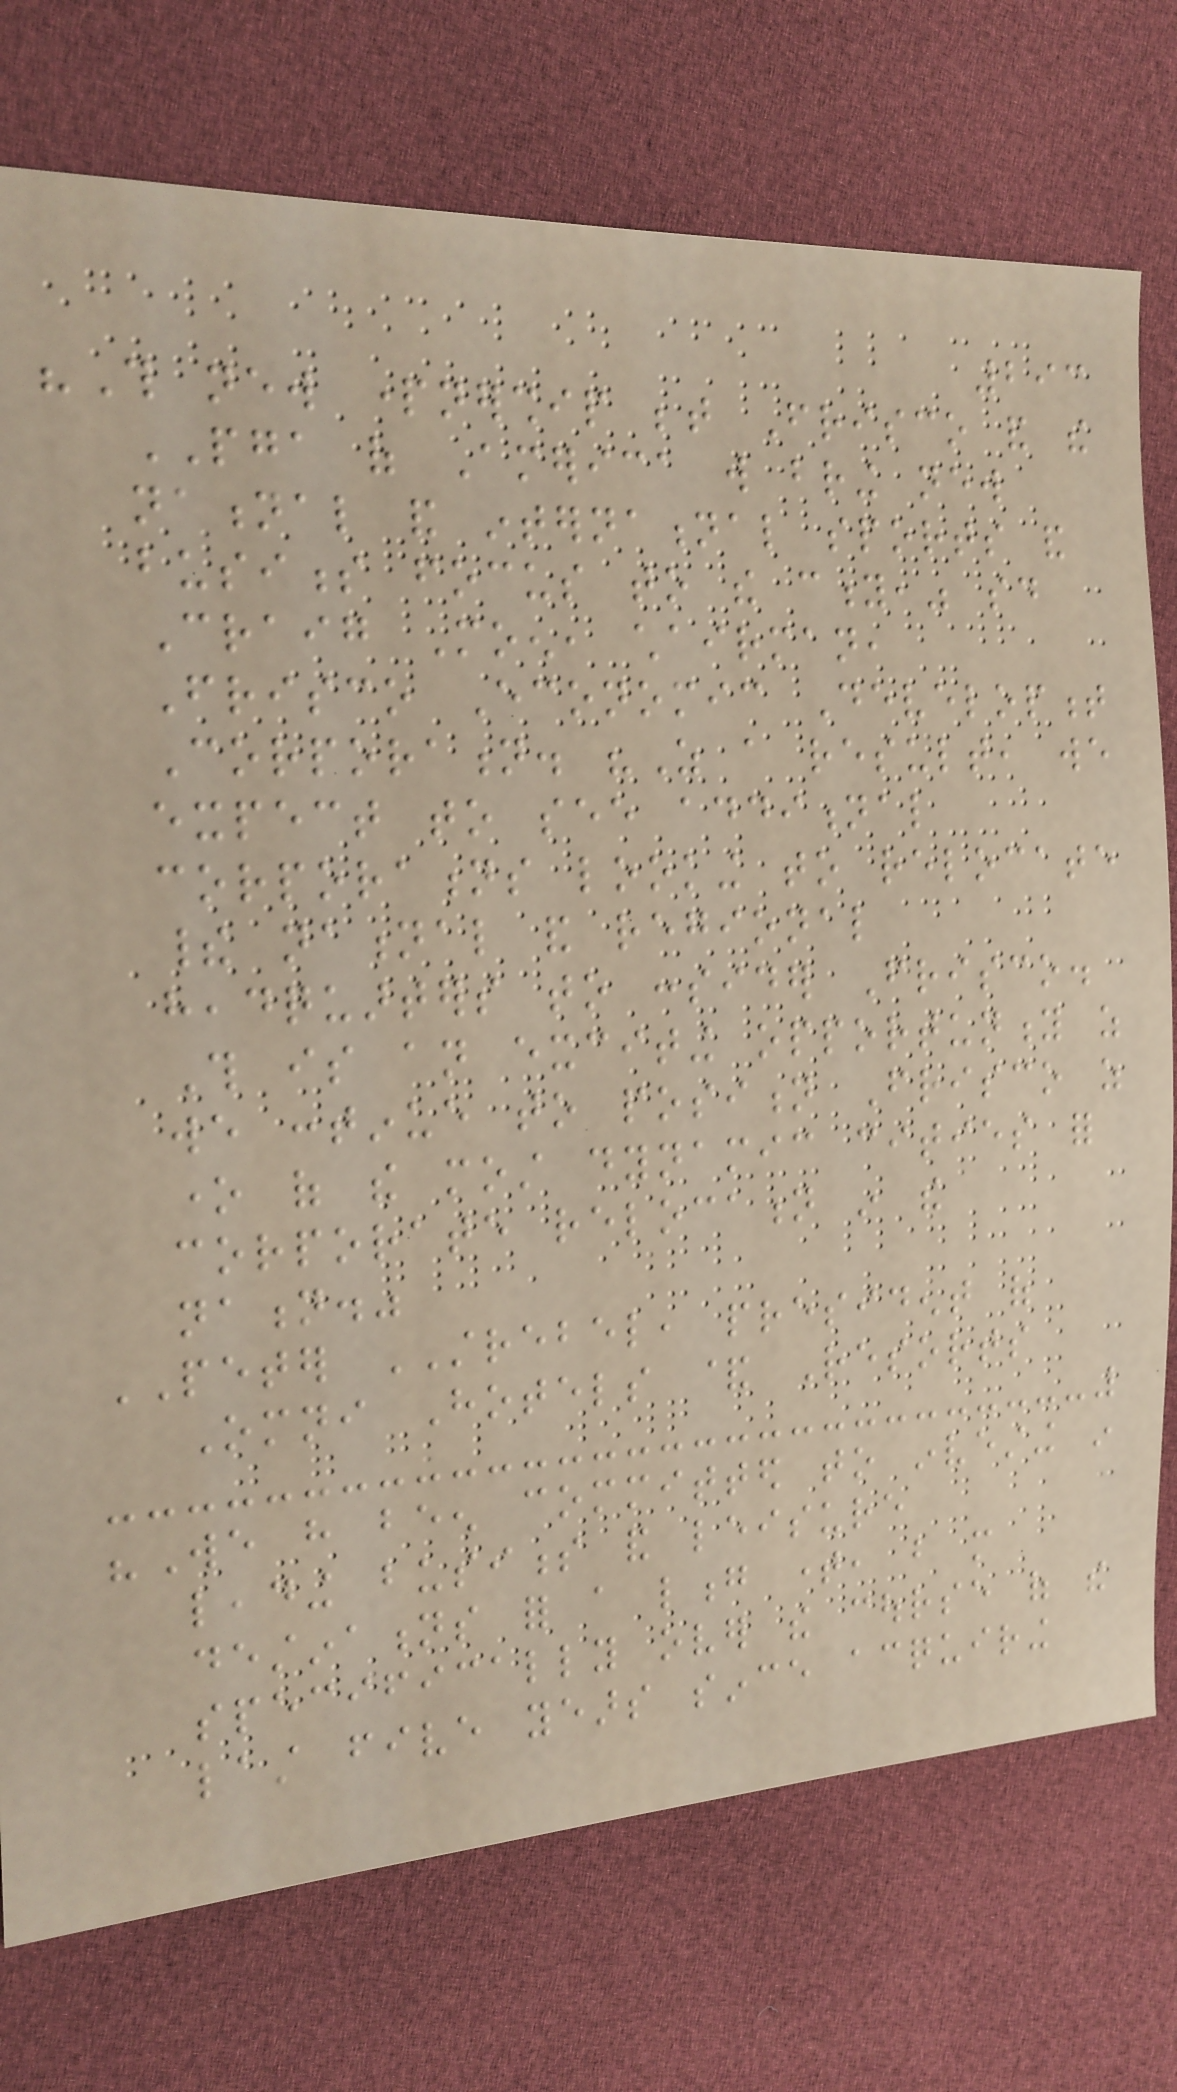293
"This new partnership between Frisco and the
PGA of America will bring new
national and international sports and
business focus to the city," said
Craig Moen, chairman,
Frisco Economic Development
Corporation. "As a result, we
expect to see additional
corporations looking to relocate
their national and regional
headquarters to consider Frisco.
This is an exciting opportunity as
we continue to position Frisco as
one of the most dynamic cities for
corporate relocation in the
nation."
PETER STREBEL, president of
Omni Hotels & Resorts
"We have been committed to investing in
leading business and leisure
destinations for a long time, but more
specifically over the course of the
last five years since acquiring
